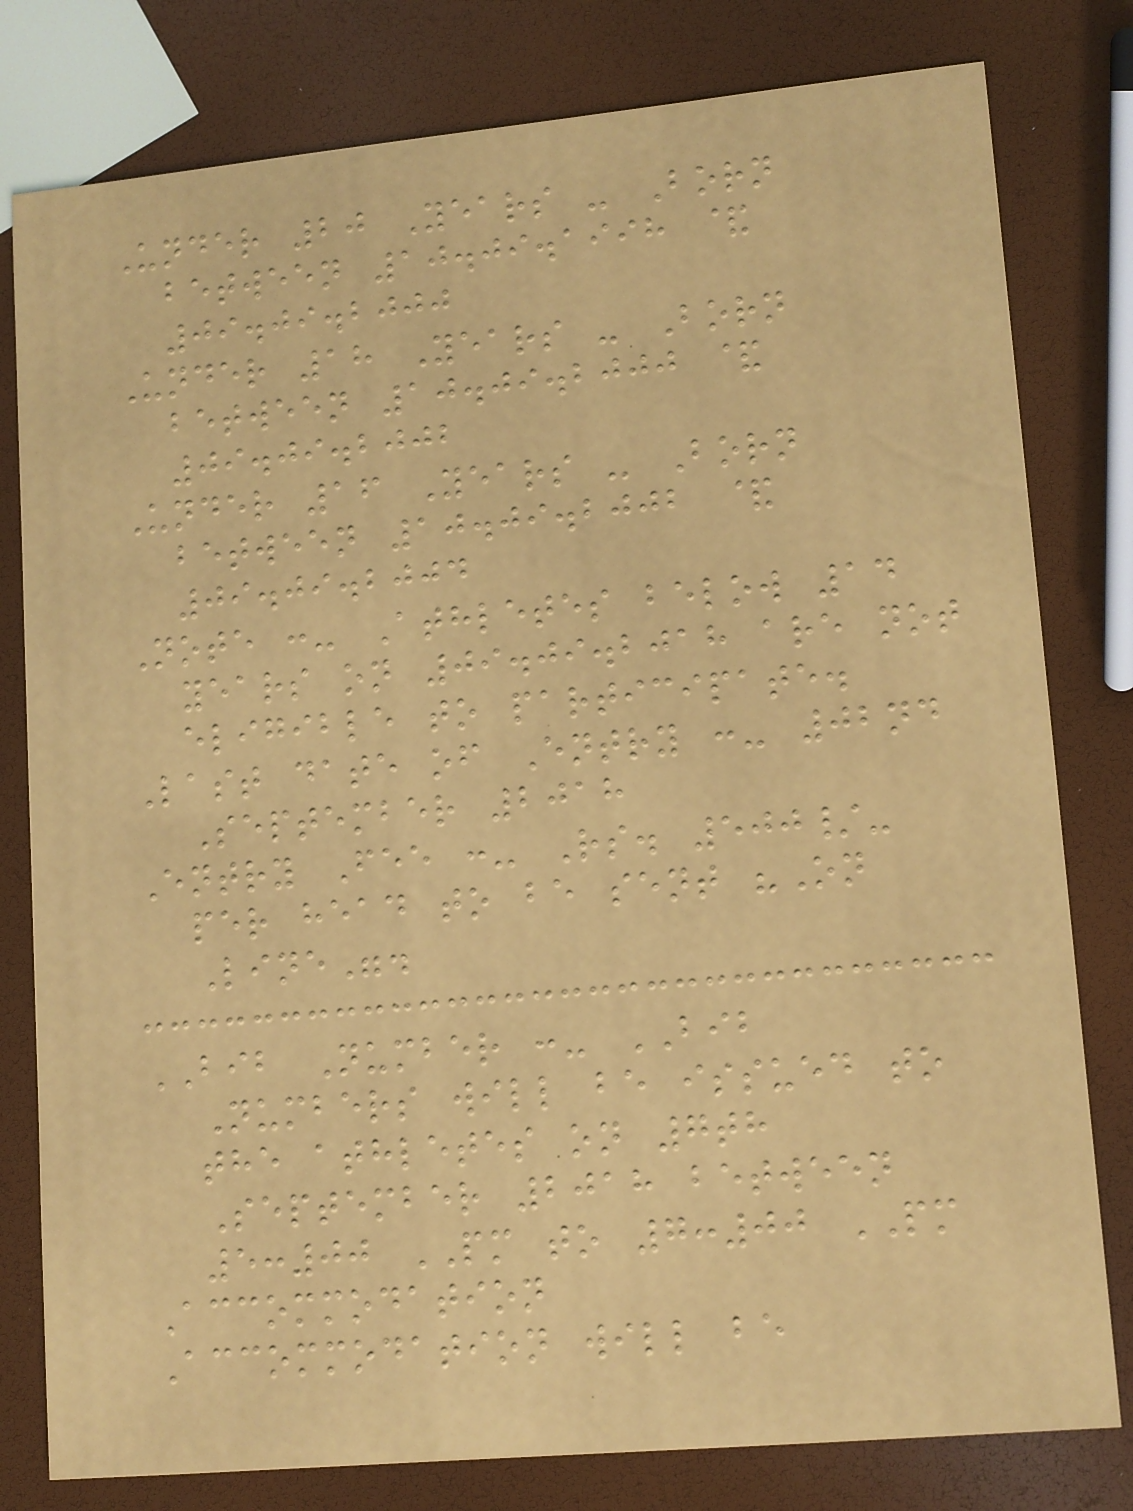Under 20 Years - Born
between 10.09.1998 &
09.09.2000
Under 18 Years - Born
between 10.09.2000 &
09.09.2002
Under 16 Years - Born
between 10.09.2002 &
09.09.2004
Note :- Athletes below 14
years on 09.09.2018 are not
eligible to participate.
Last date of Entry :- 02nd
September 2018
Entry Fee :- Rs. 500/-
per head to be sent "On
Line".
BIB Number :- BIB
Numbers will be issued to
the athletes on 7th
September 2018 between
5:00 PM to 7:00 PM
Accommodation
Accommodation will be
